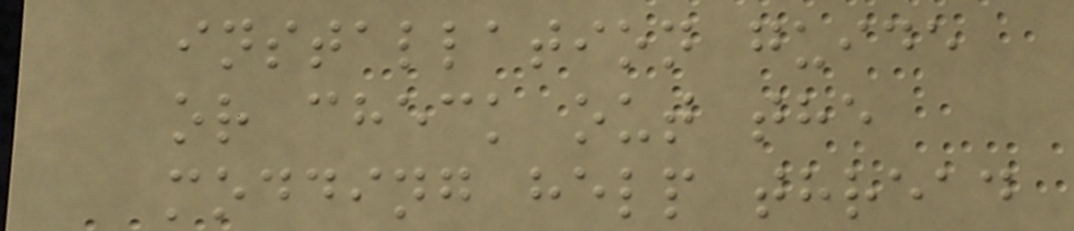installation guide
or check out the
modding help thread
